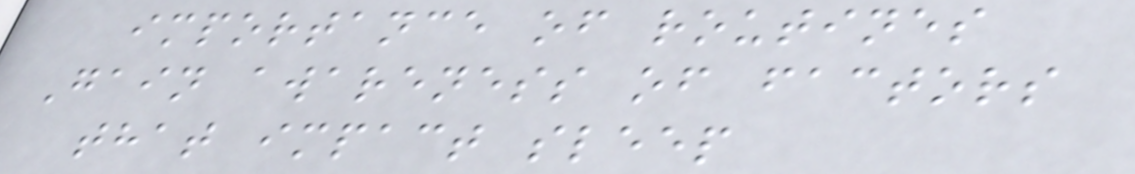importance of routines
Gain awareness of factors
that impact sleep
